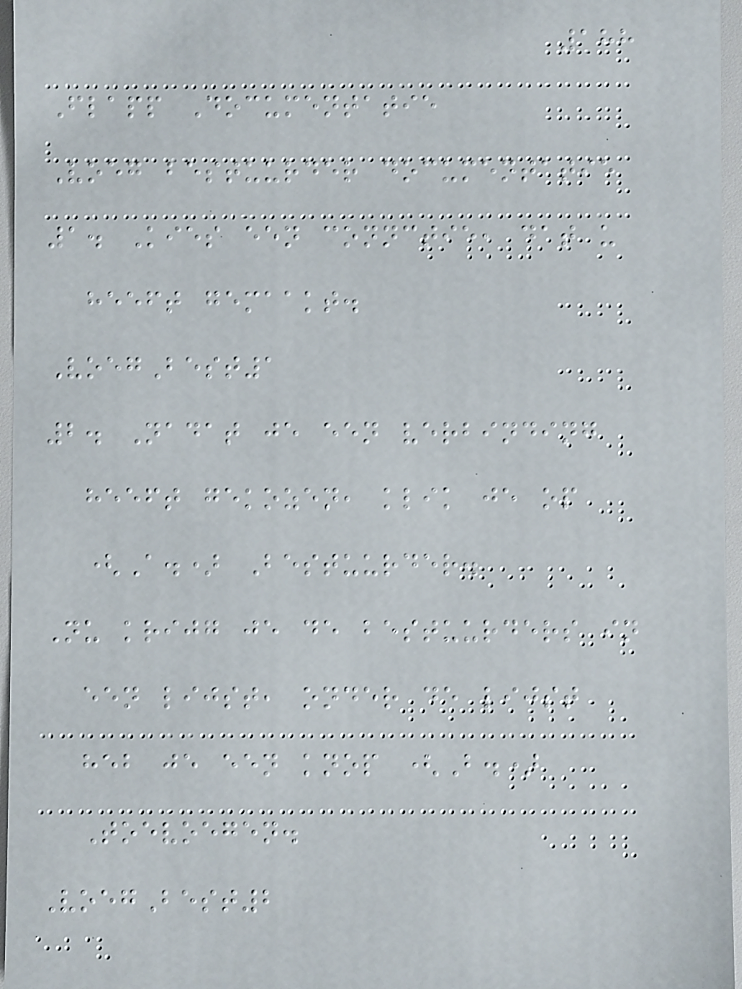188
Flapp Documentatie
Voeg bestuurder documentatie
1. Kies een connctie, dat u
heeft gemaakt.
VoegBest1
2. Nadat je een verbinding
heeft gekozen, klik je op
(A.) Bestuurder.
Nu krijg je de bestuurders in
een lijst, onder de lijst
heb je een knop (B.)
Toevoegen.
VoegBest2
